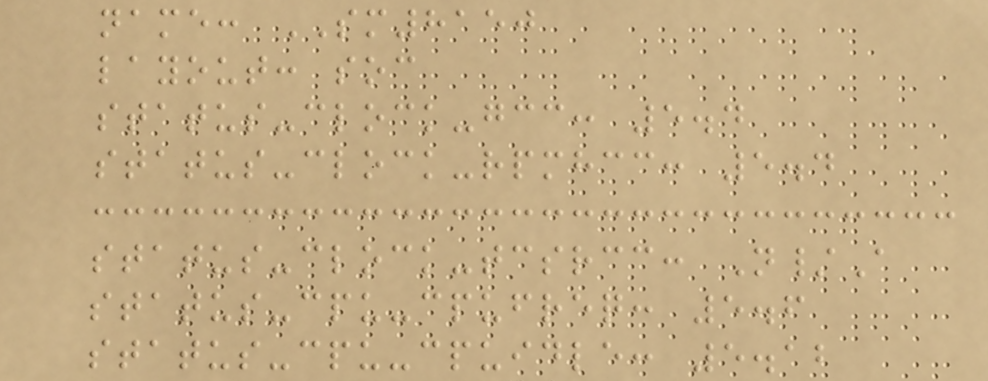name: SM8150
layout: soc
status-clock-gcc: 5.4
status-clock-rpmhcc: 5.4
status-clock-tcsrcc: N/A
status-cpu-cpufreq: 5.6
status-cpu-cpuidle: 5.12
